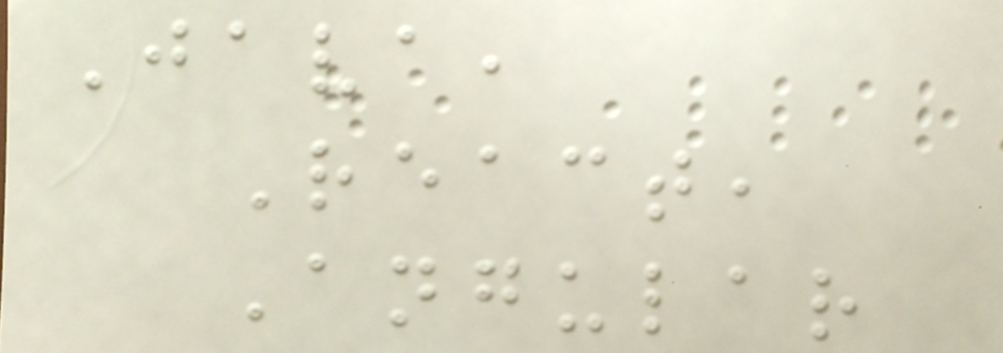Java,
React,
Angular
